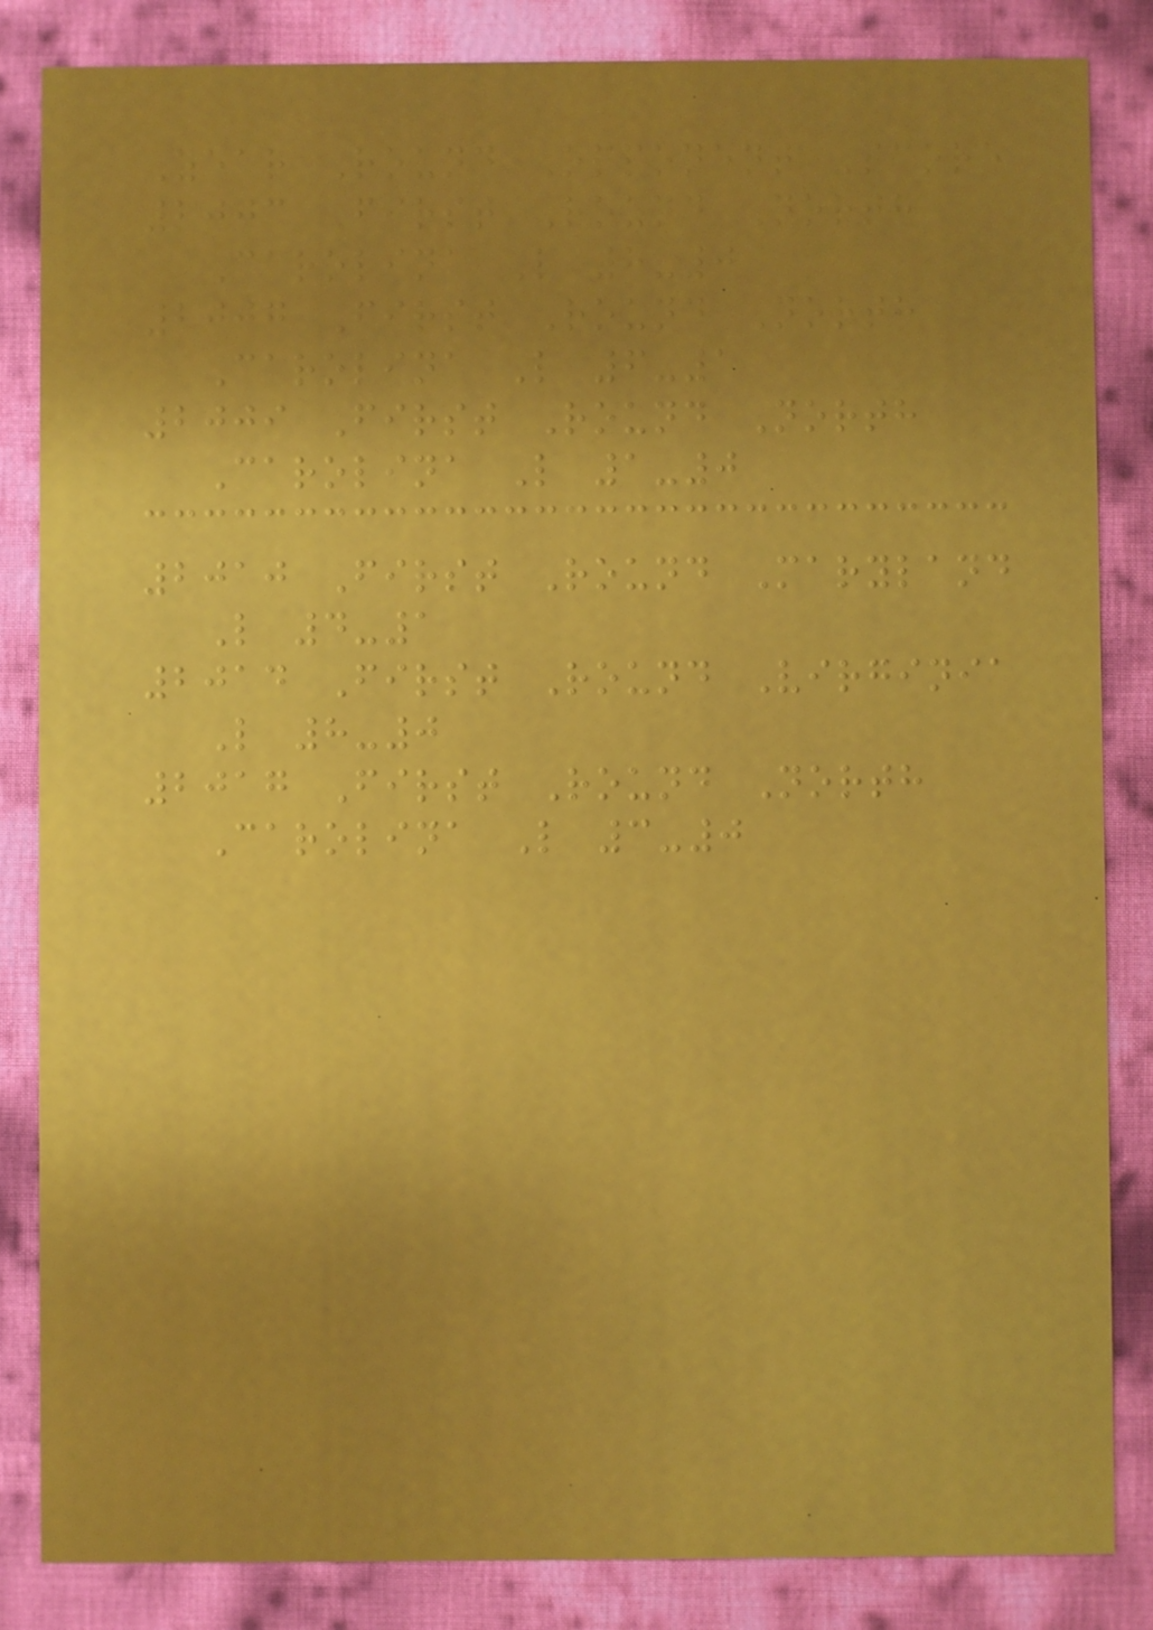Year Round Opponent Score
2003 First Round North
Carolina L 8-0
2007 First Round North
Carolina L 6-1
2009 First Round North
Carolina L 1-0
2010 First Round Maryland
L 4-1
2014 First Round Virginia
L 8-0
2017 First Round North
Carolina L 3-0
